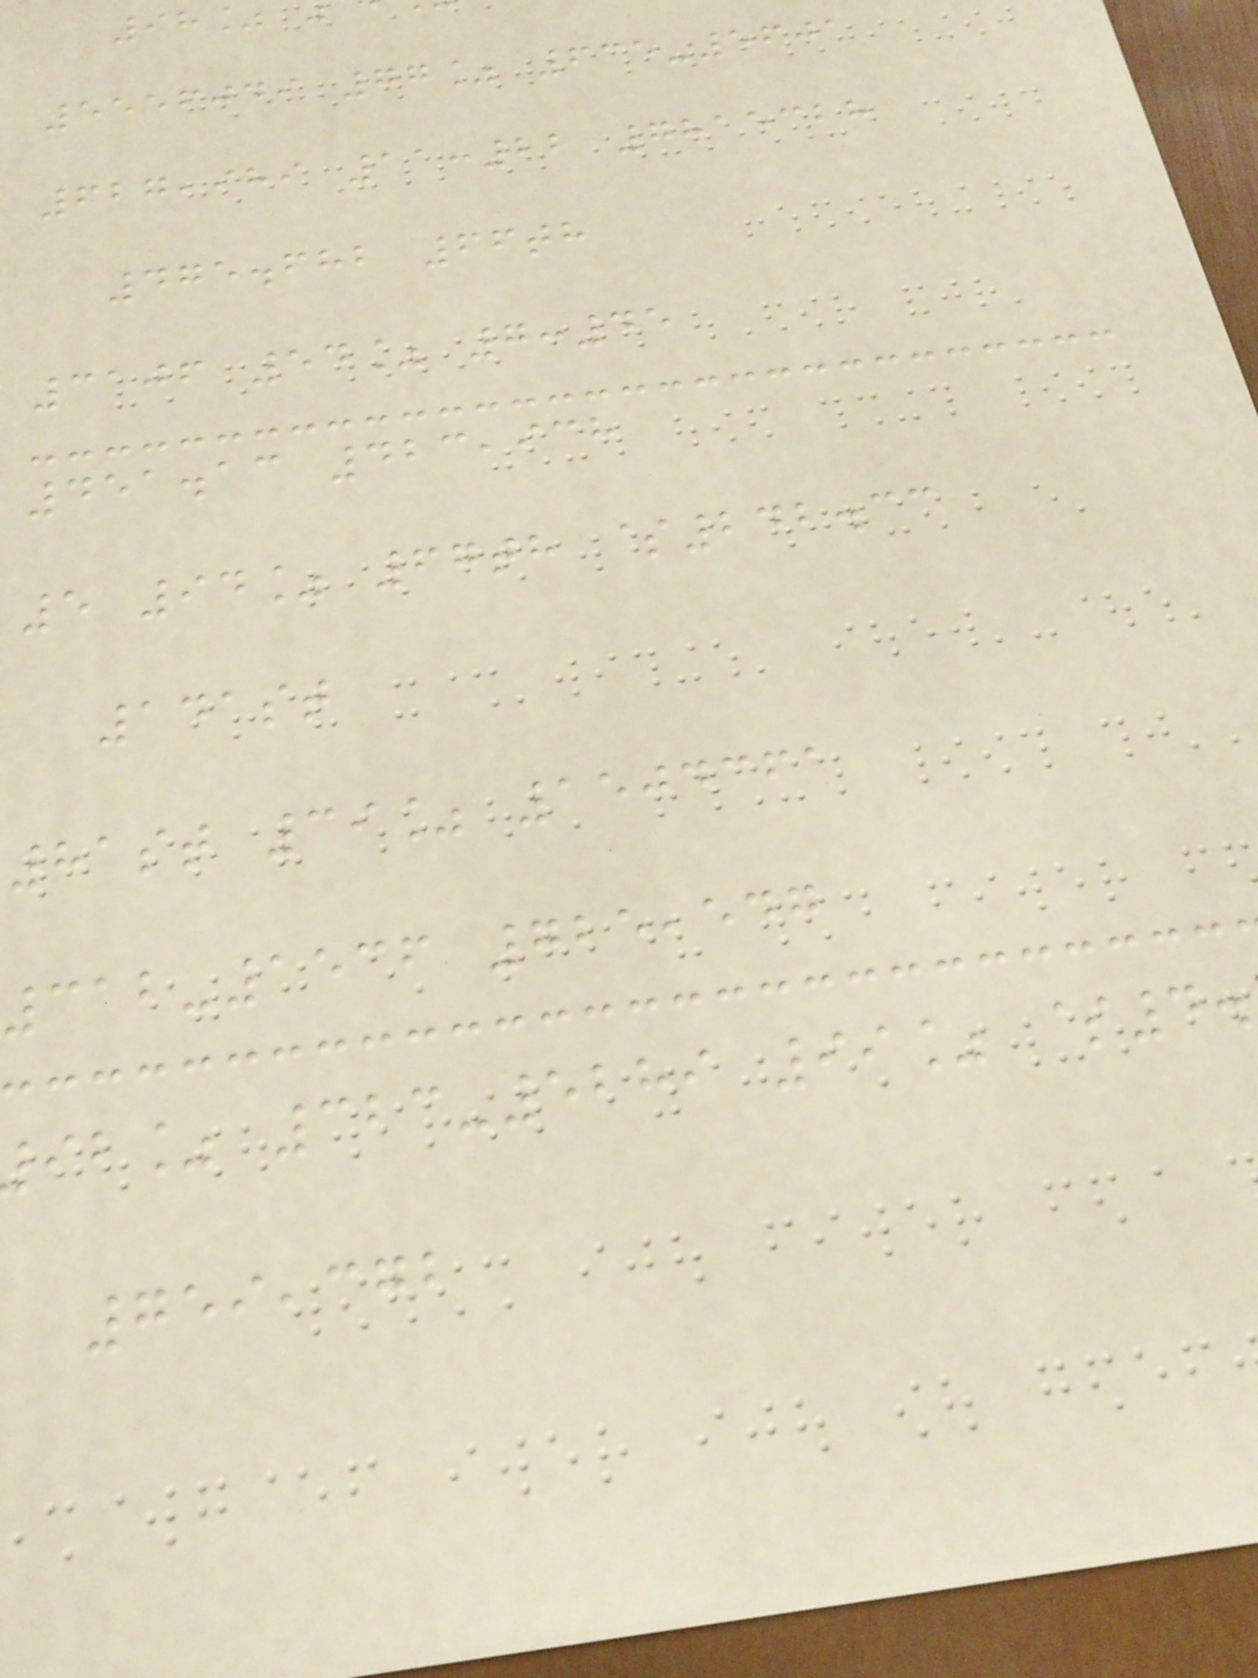98%
5556049 77% 635-5601
627,989 11:22 7815328
475.682 66th
3106 54% 7:45
451.13 423,938
5 94% 67th $242.33
141st
81st 39% 1504361
312-1536 725,547
ib% 323-5289 99% $4.
759,372
